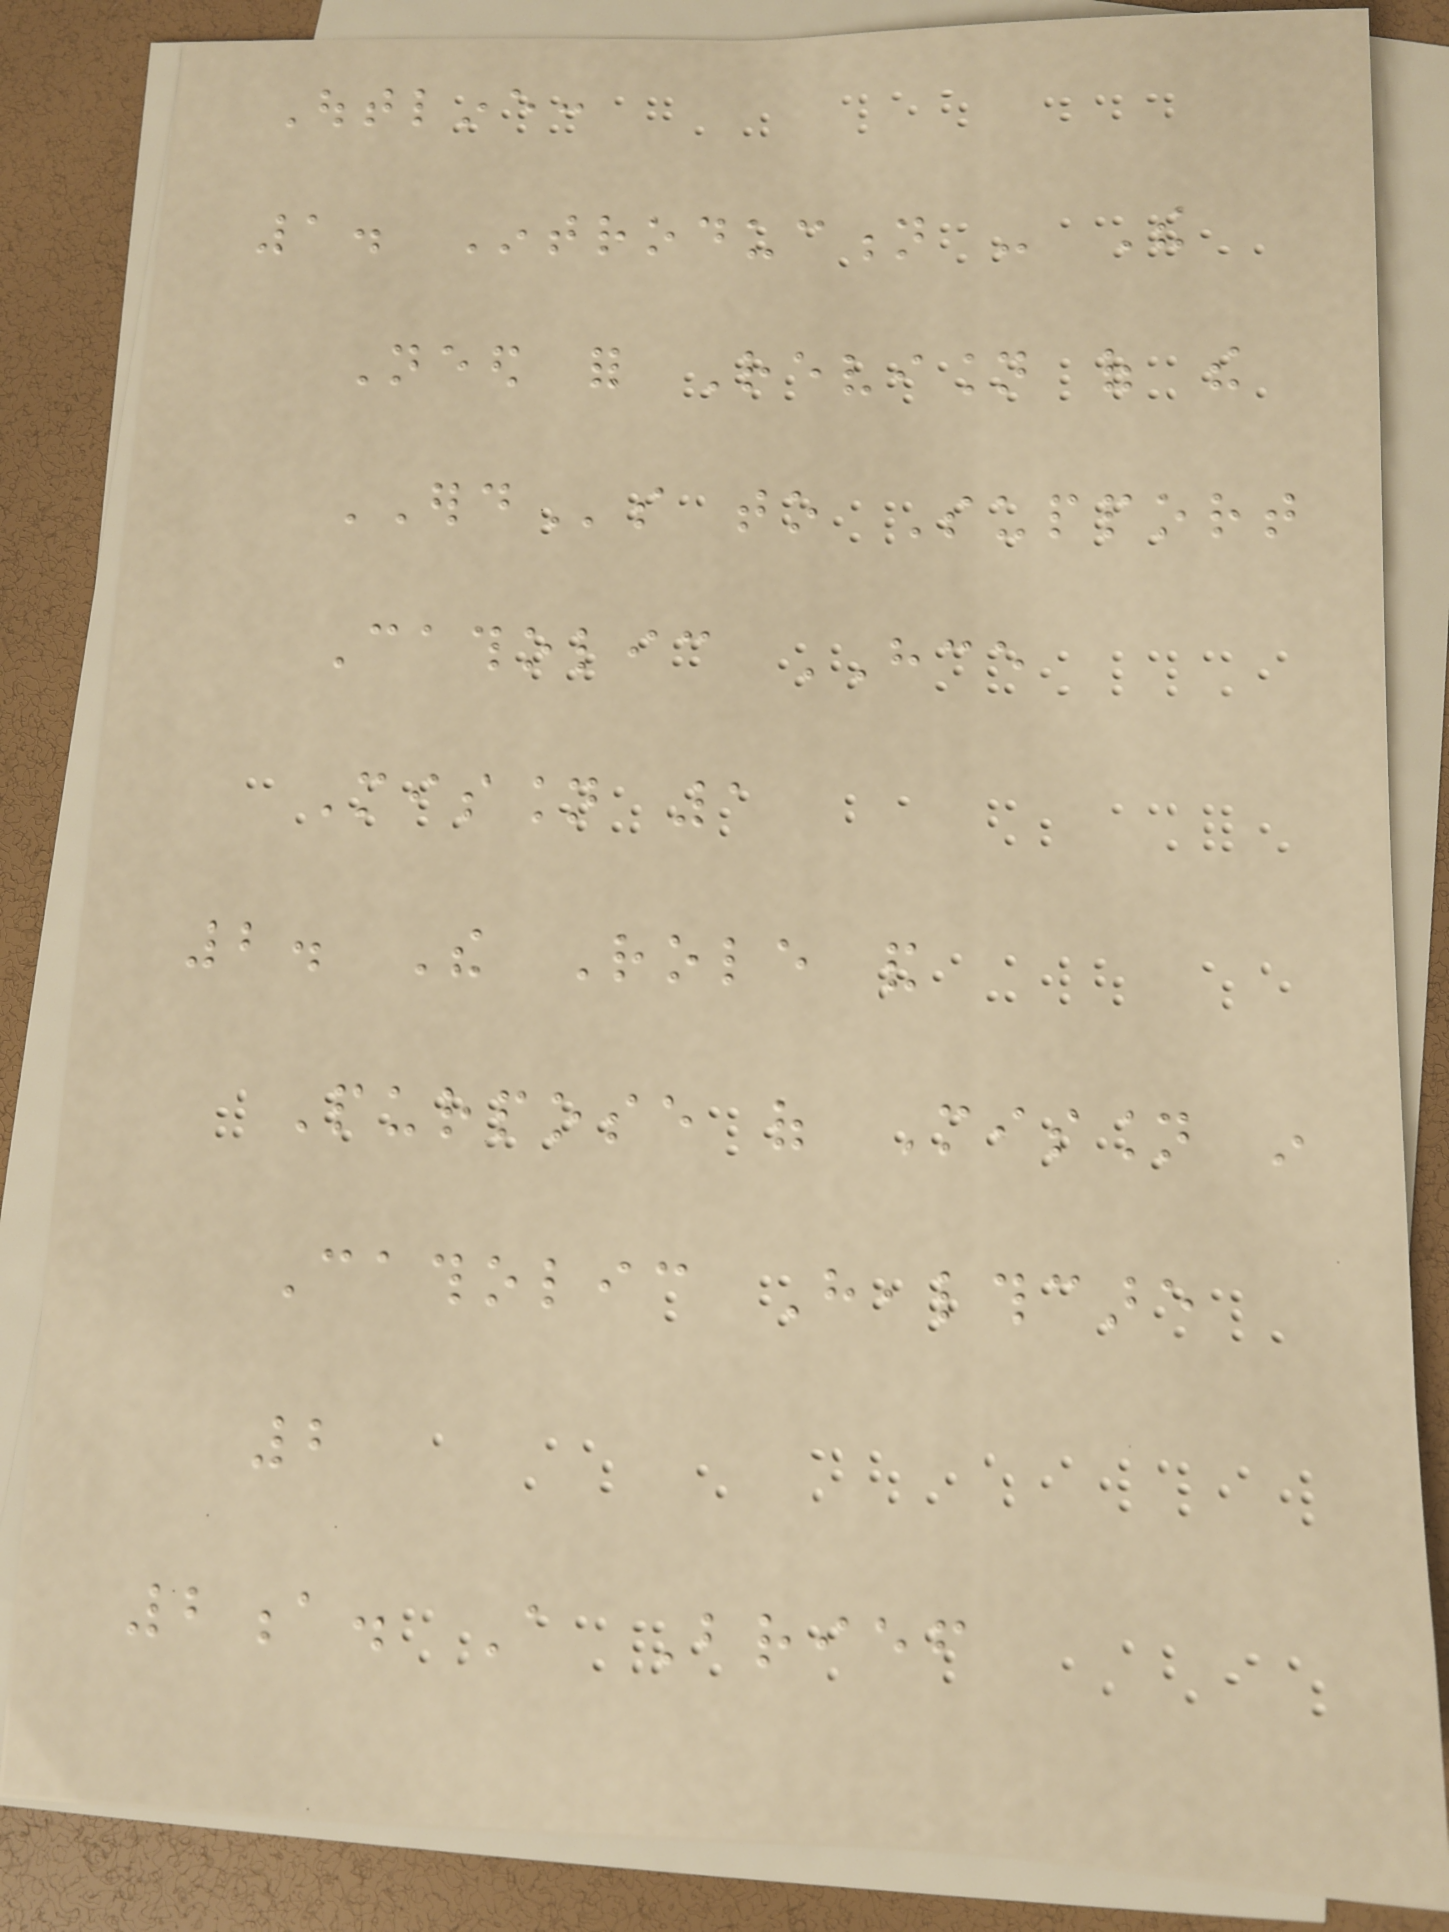Outline:
1. Introduction - The
Need for Revision of the
ERDs to Support
Catholic HCE
Mission 1
2. The Role and
Purpose of Mission in
Catholic Healthcare
2
2a. A Brief
